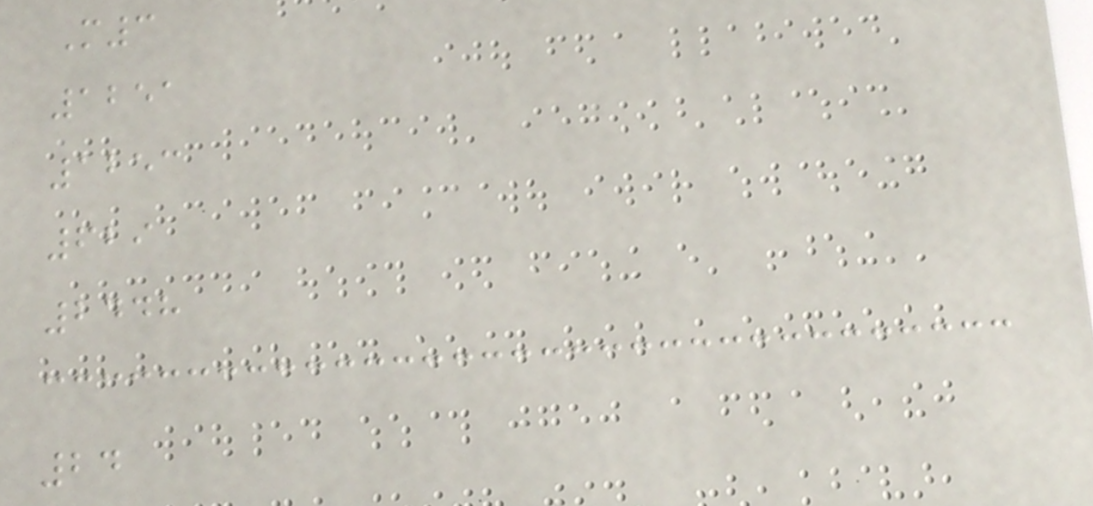M3
1251
1253
629
2448
24
